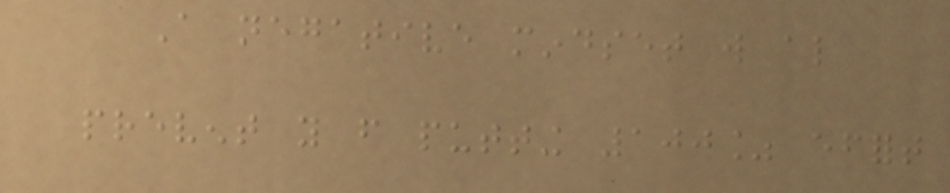A negative mindset will also
prevent you from putting 100% effort
